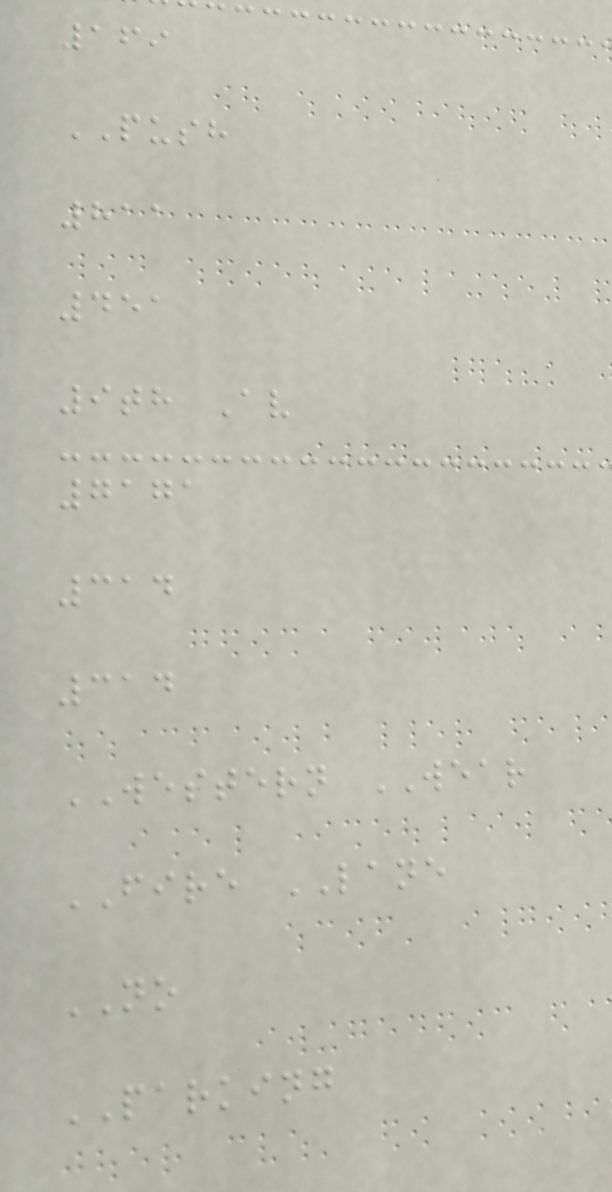169
PUSH
811
451
9th Av
7171
314
314
WESTERN WEAR
FIRE LANE
NO
PARKING
